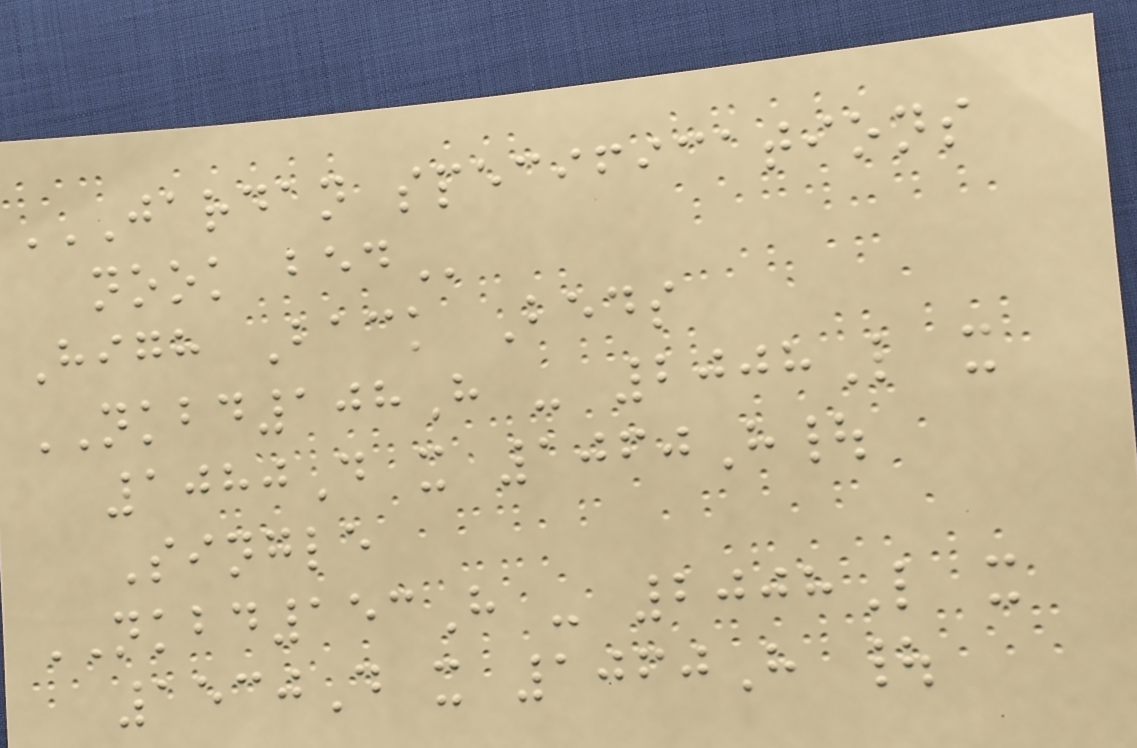JARDAN SPECIFICATIONS
NOOK BED
High Back Beds
NKBD108H - 2008L x
1080D x 1060H|
Single
NKBD153H - 2008L x
1530D x 1060H |
